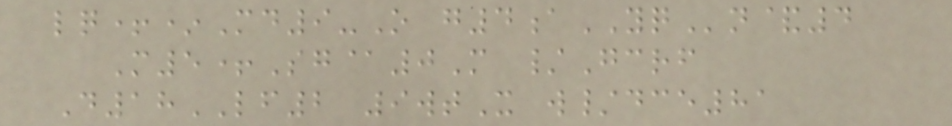lq+*Md9-O g4aYQn&4
M5+Sg@0M /Gcrf
D18LF2 9wtX w/dce81
